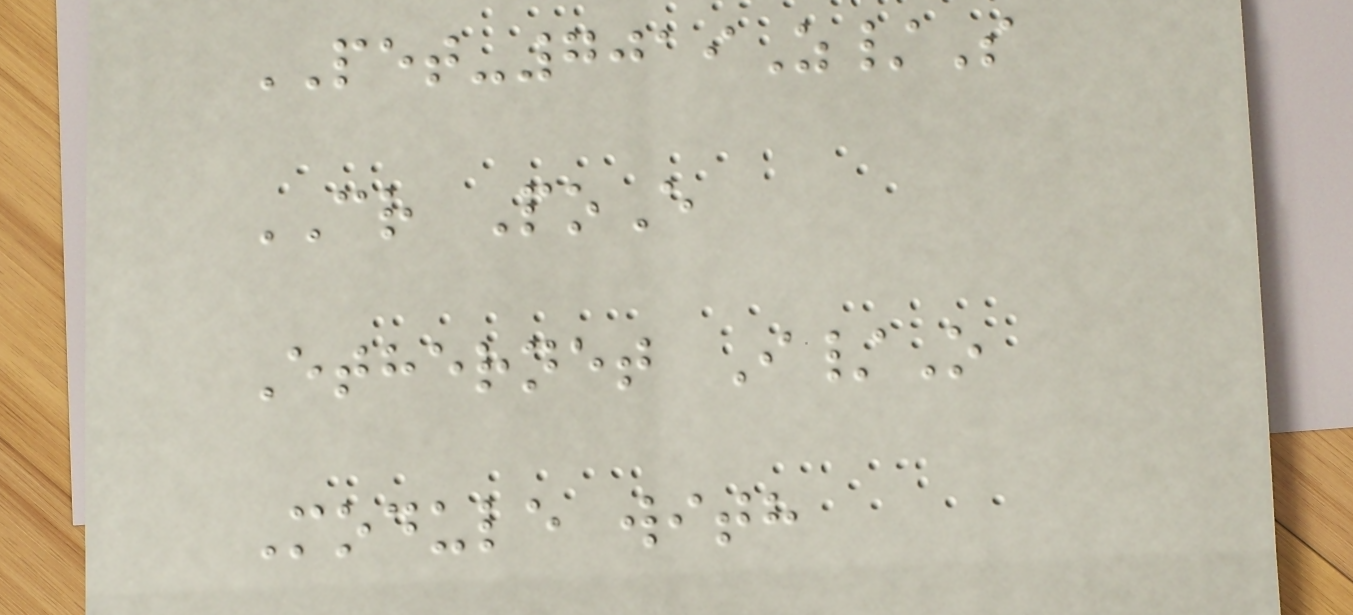PET-7019Z/S
CR PoE
Ethernet I/O
Module with
